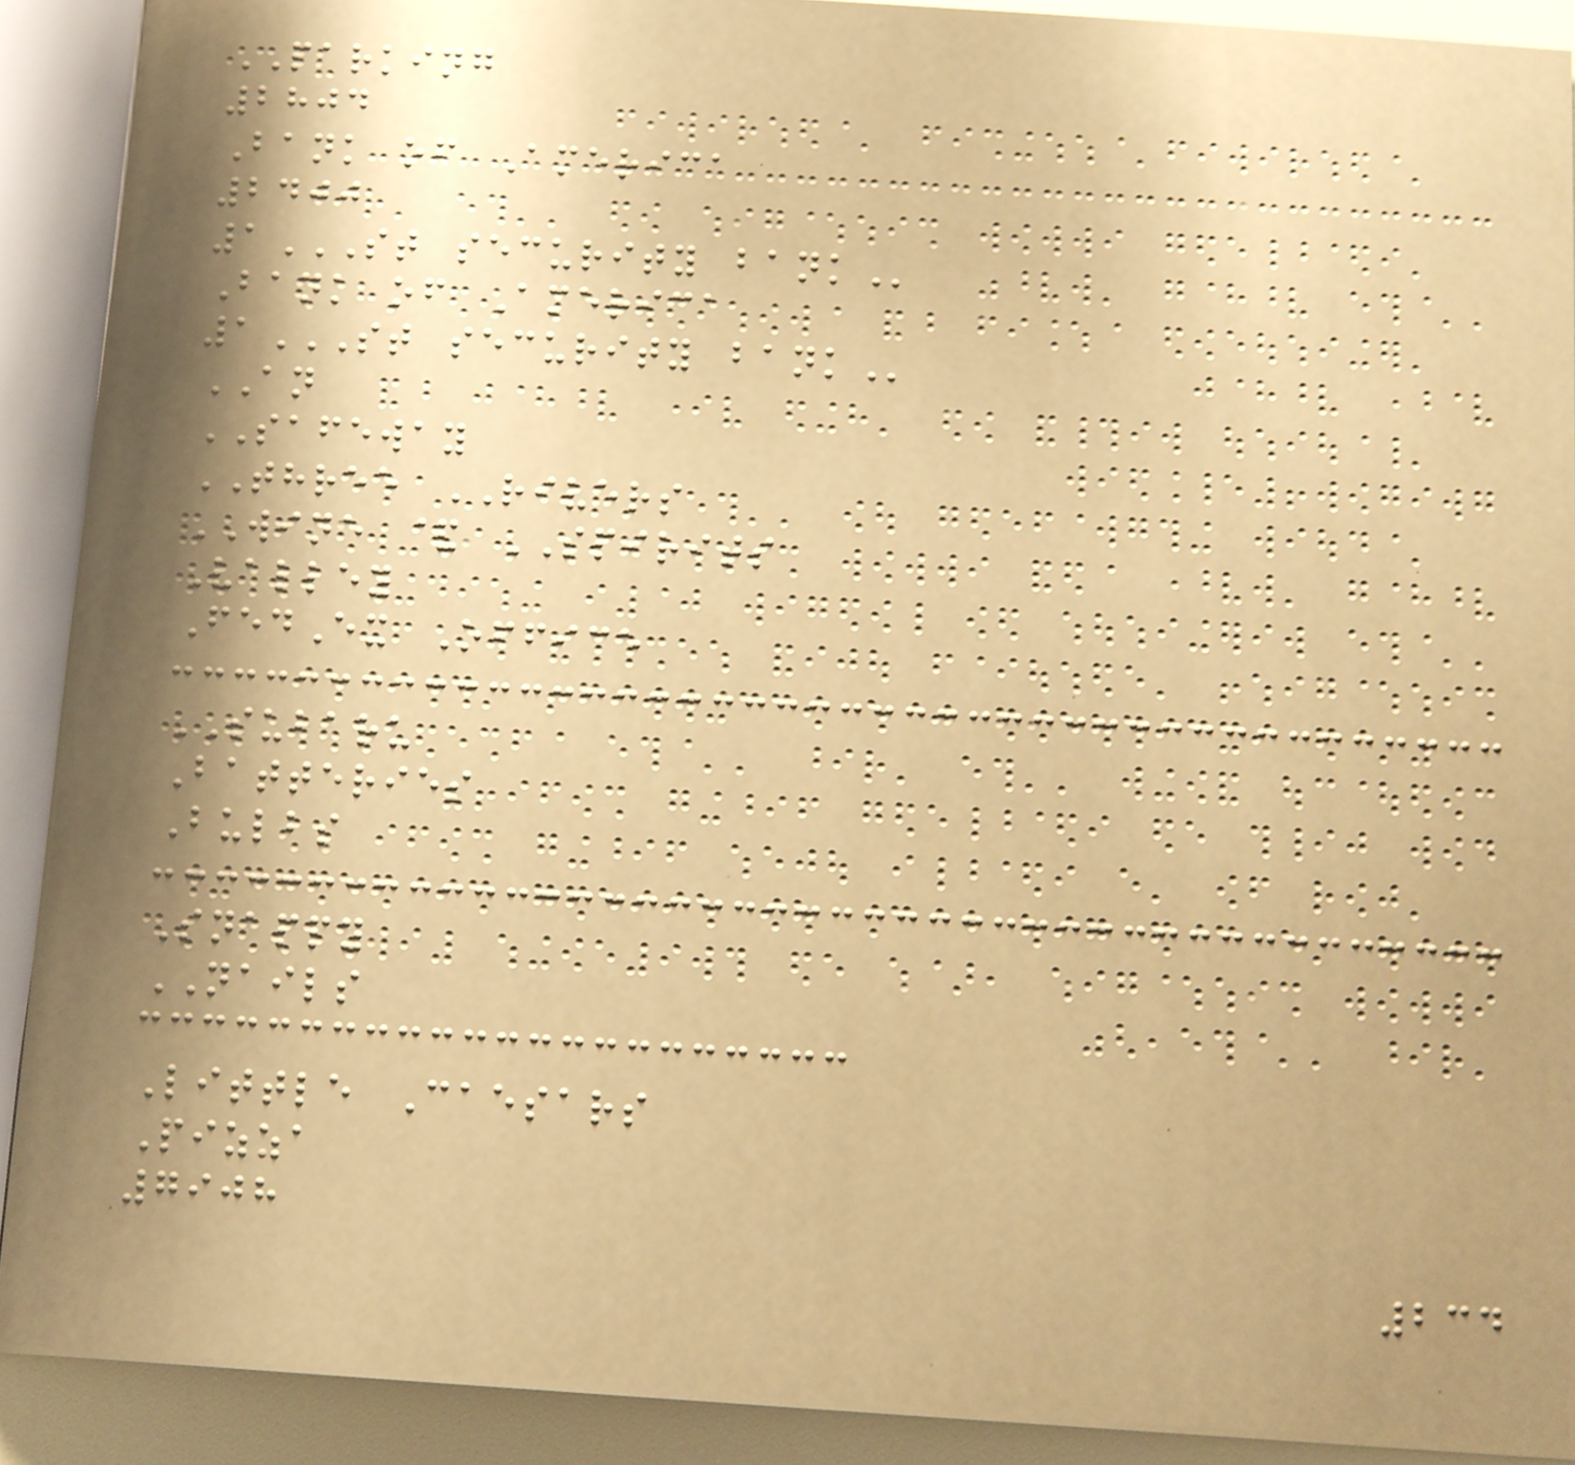PARKING
2804
Bank of America
2400
1ST SECURITY BANK
Bank of America
1ST SECURITY BANK
AN
SAFEWAY
THREE RIVERS
WINE & SPIRITS
Valley
FedEx Office
SUBARU
Batteries
Bulbs
Snappy
NAILS
Little Caesars
Pizza
7908
234
